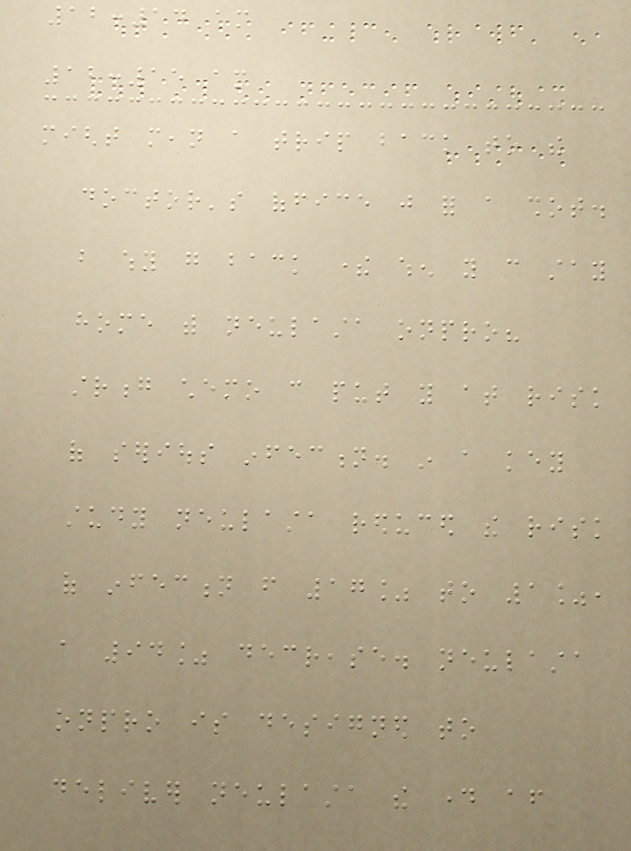12:14 am
12:15 am
might mean a trip back to the
doctor's office just for a shot.
but why go back there when you can stay
home with neulasta onpro?
strong chemo can put you at risk
of serious infection. in a key
study neulasta reduced the risk
of infection from 17% to 1%,
a 94% decrease. neulasta
onpro is designed to
deliver neulasta the day after
